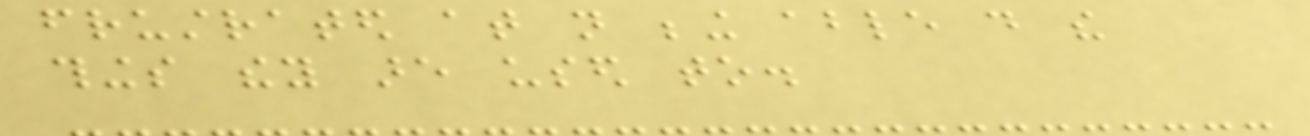frustrated at not being able do the
things they are used to.
